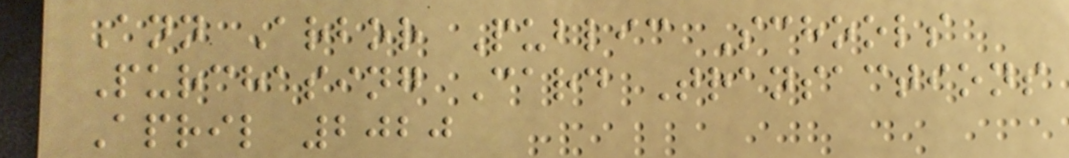Ann Arbor Public Schools
Purchasing Card Transactions
April 2020
